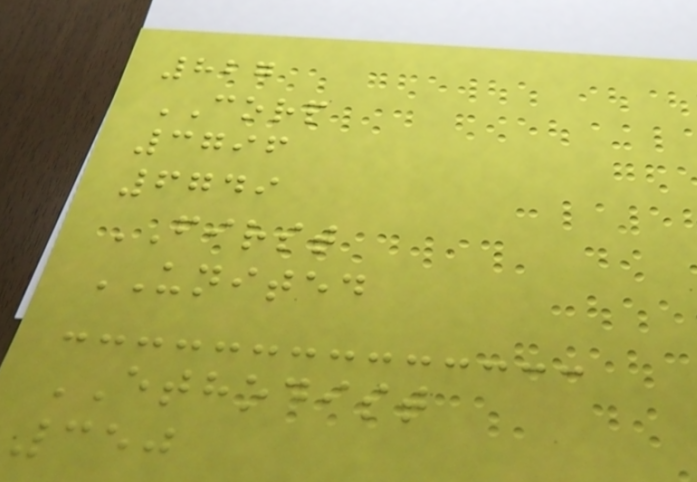827
CORP
3796
6749
FIRST
UNITED
ETHODIST
350
